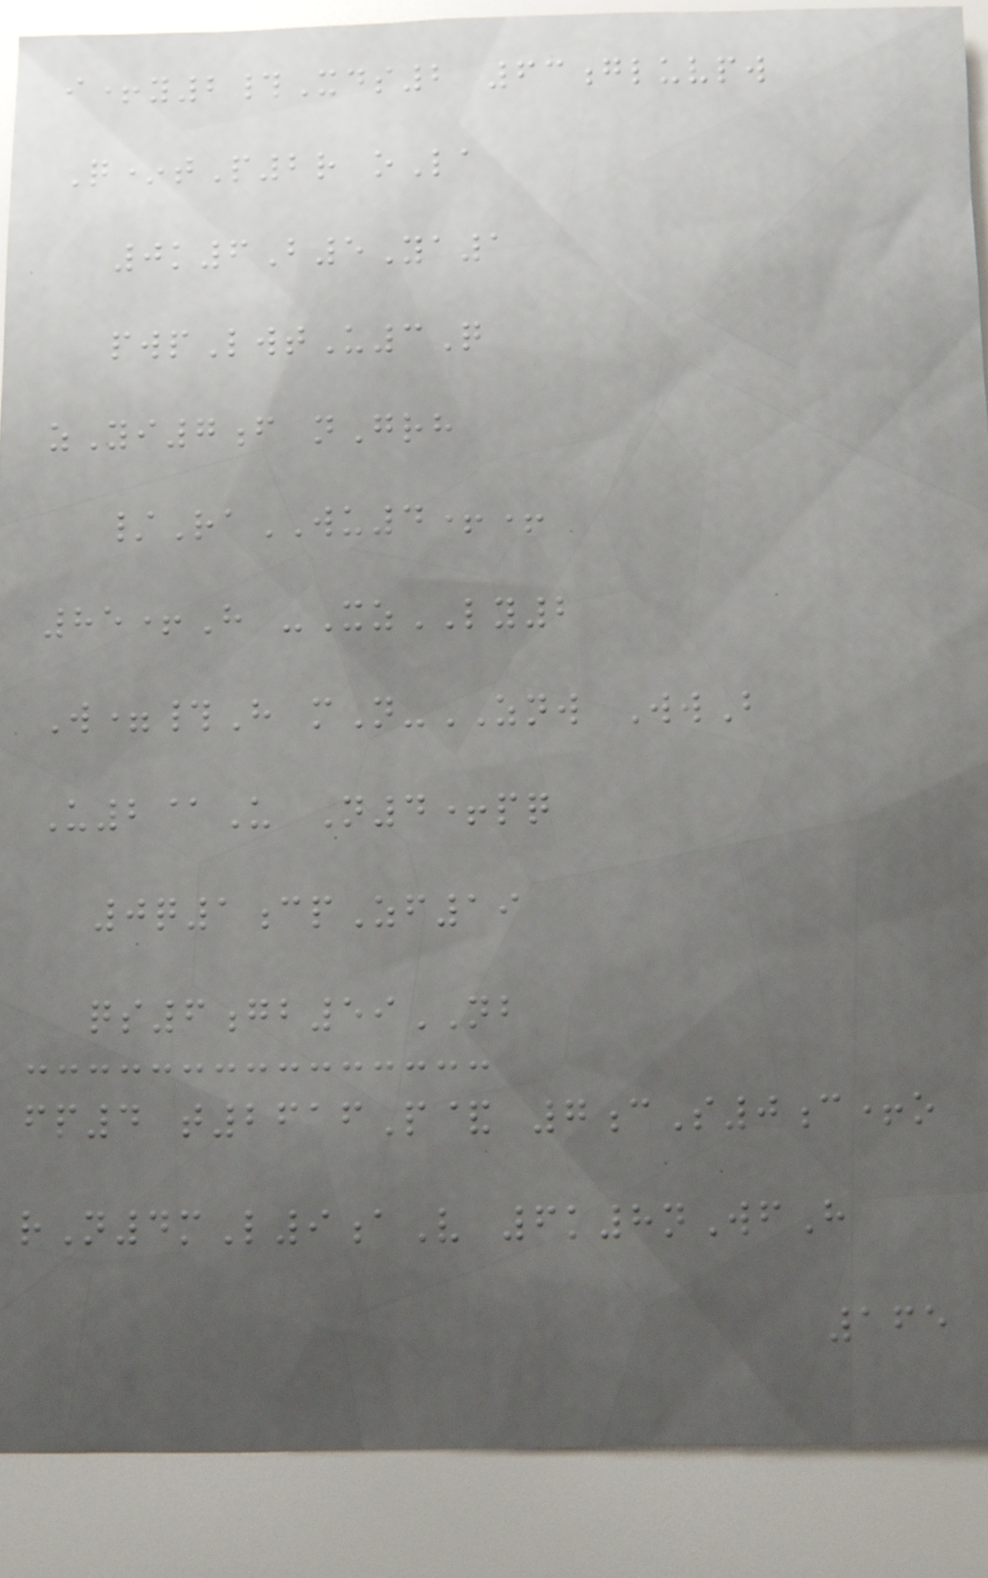i+y2#Xds2 63gluvpw
Q*tP2r oLa
0k6B5Ya1
pwpLwtU3Q
zYi7f nGrh
/RaWU4++
85+H -XzLY2
W=#H mN-ZNW WwB
U2@U N4+pq
0q1cpZf19
qs6gb59NB
fp4 t2616P& 7cS0c+o
rN4mL9aV 6k8nWfH
165
